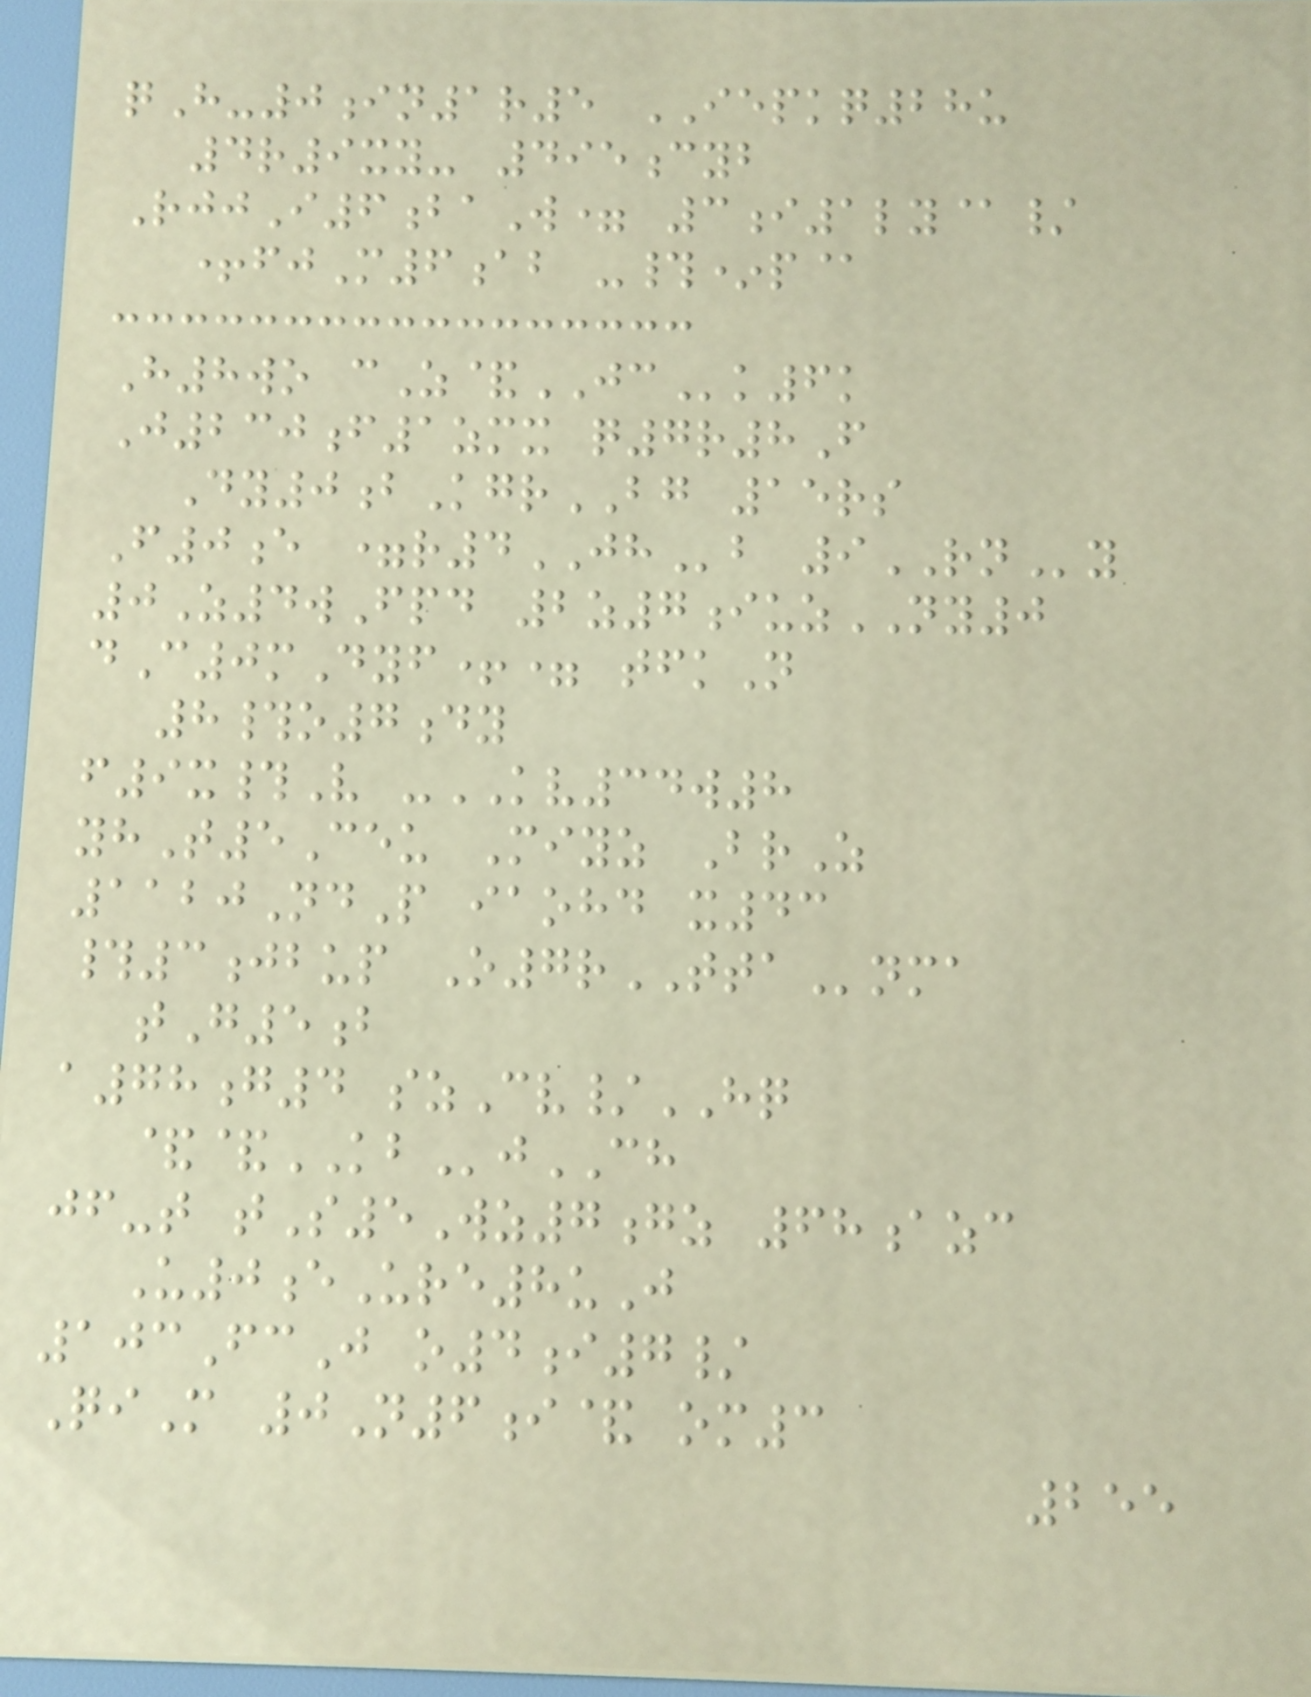qH-0in1r5 IEPKQ28u
4r9xy- 495cyb
RjjI6baW= 3i1ly@/
+fjM6ab -#*p@
H8wo cZ&JCk6k
J230f1zmx q7r8F
Dy0bKgrBG 15rs
F0e =r4JHb 9RNy
0Z4wFpd 2z7iuzNY0
dC0mDyf+= tfkN
8#o7dy
f9x#V -KV34w8
yhT5Ceu Miyz BrZ
1120NdP iaohd x43
#3jbup O7rTTAnma
tG5b
a78g4 szCv/HQ
&&KBjCH
jf-t tS5Wz7gz 68azc
U0eUre8uJ
103FcJ o4i7/
QiM 0N6i& om3
255
